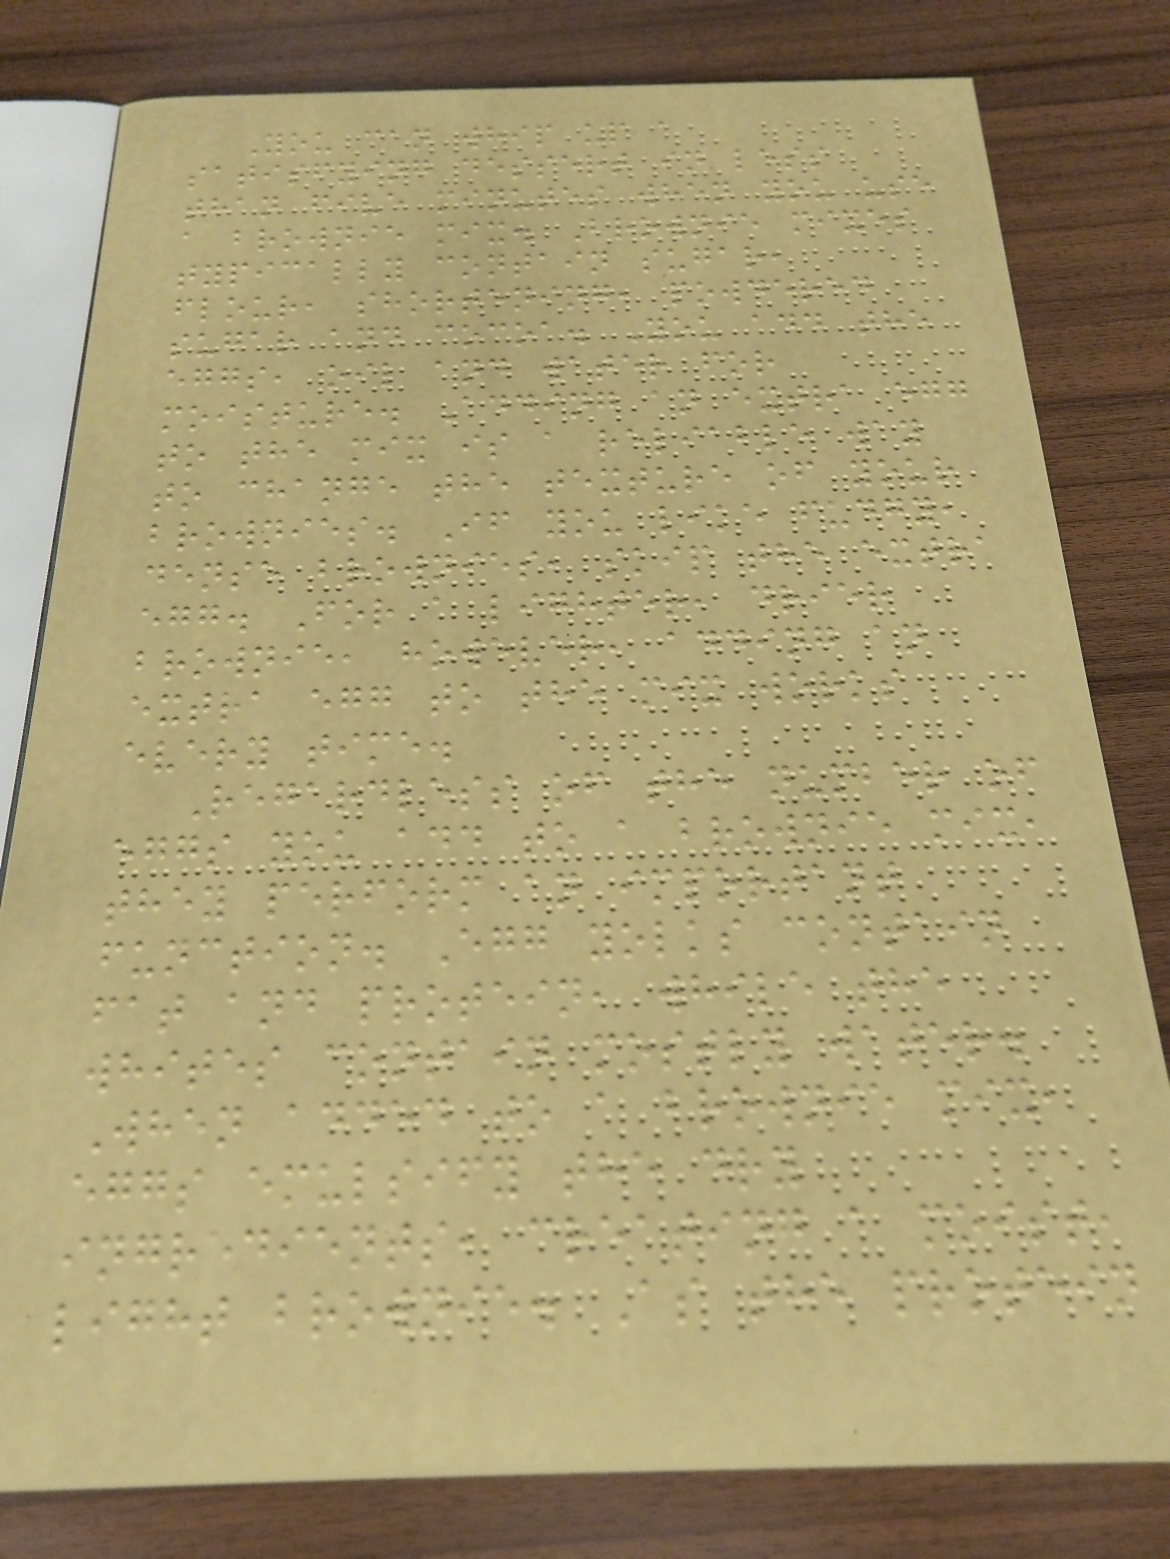You can whip up a
satisfying dessert in less
than five minutes when you use
a brownie mix. Brownie mixes
typically contain sugar,
flour, shortening, powdered
sugar and cocoa. You add the
eggs, oil and water for
moisture. Adding an extra egg
to the mix is a reliable way
to change the texture of your
brownies. If you like fudgy,
dense brownies, skip the extra
egg. For a lighter, drier
brownie, however, adding an
extra egg to the mix works
every time.
Regardless of the number of
eggs you add to a brownie mix,
they perform an important
function. Egg yolks contain
fat and protein, while the
whites contain mostly water.
When added to a brownie mix,
eggs emulsify the dry
ingredients, creating a moist,
light brownie. As the protein
